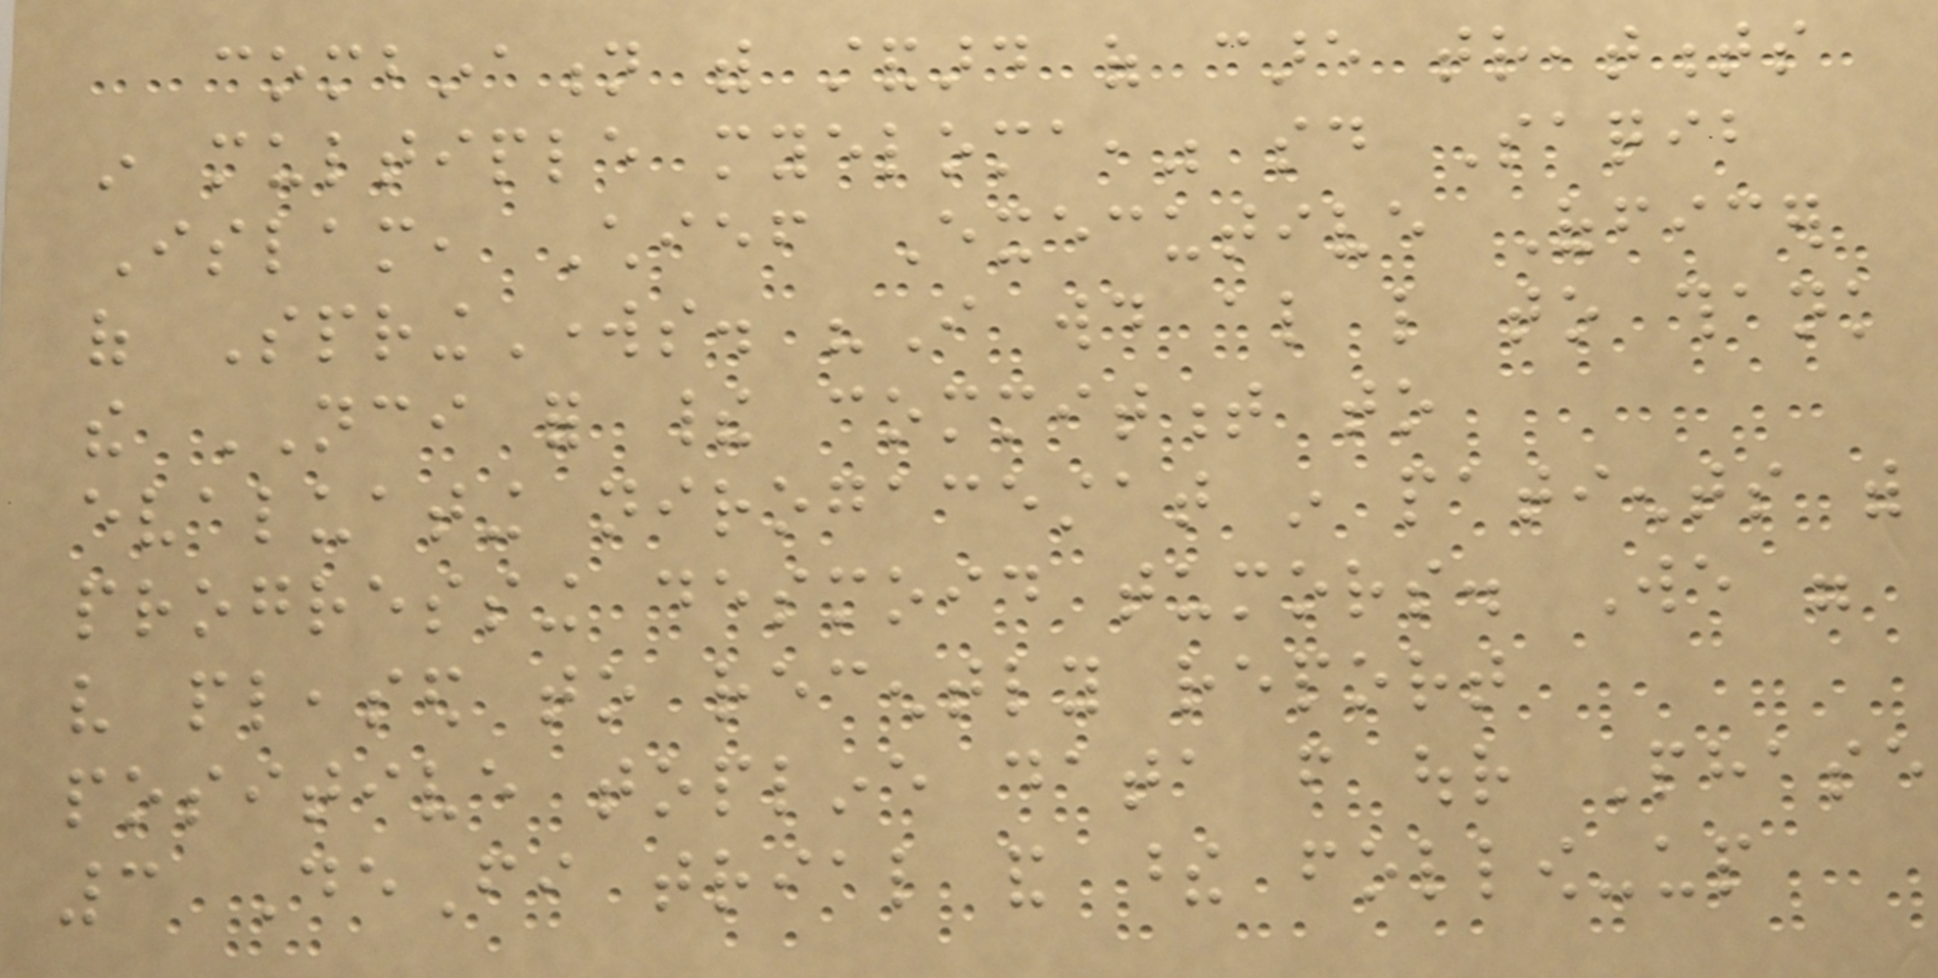combination with standard of care treatments
in multiple myeloma," said Saqib
Islam, Chief Executive Officer
of SpringWorks. "I would also like to thank
the NCI for their commitment to
evaluating nirogacestat in patients with
progressing desmoid tumors. We were
very pleased to recently report
positive topline data from our Phase
3 DeFi trial and these follow-up
